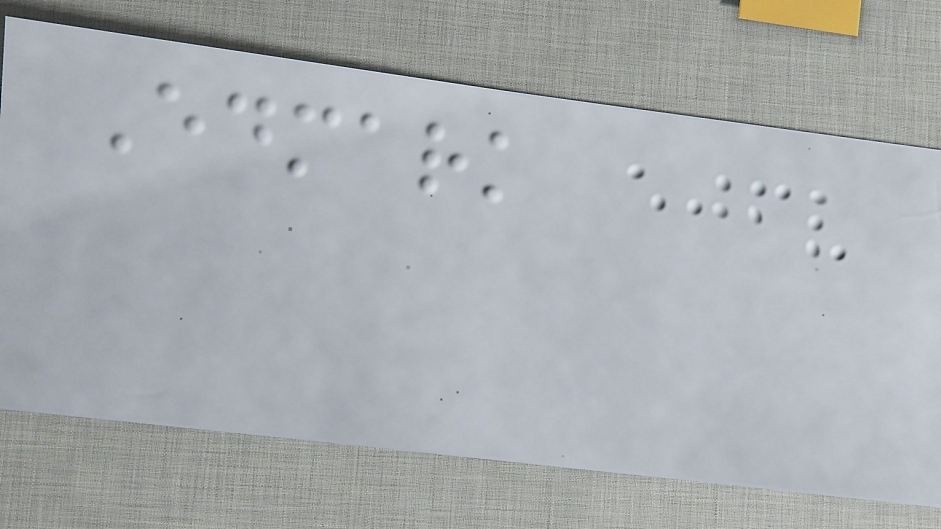Edmark
